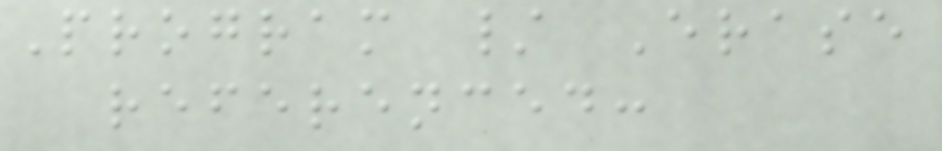Program / Erase
referenced:
